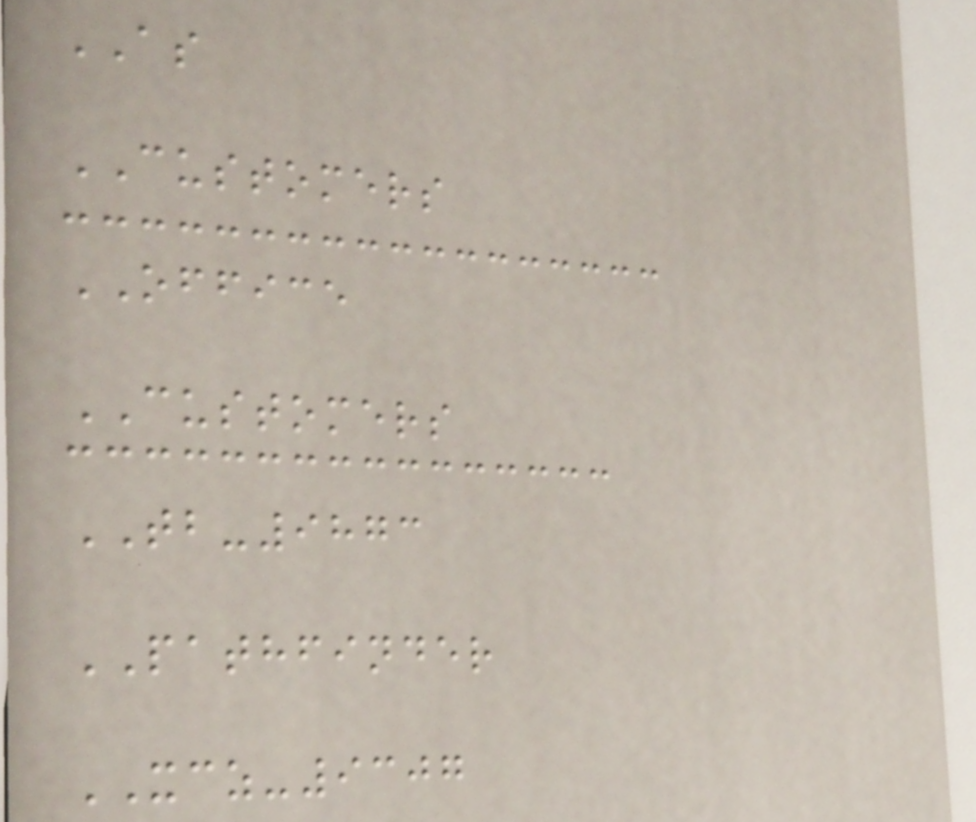AS
CUSTOMERS
OFFICE
CUSTOMERS
TB-9873
PATHFINDER
XCZ-9307
